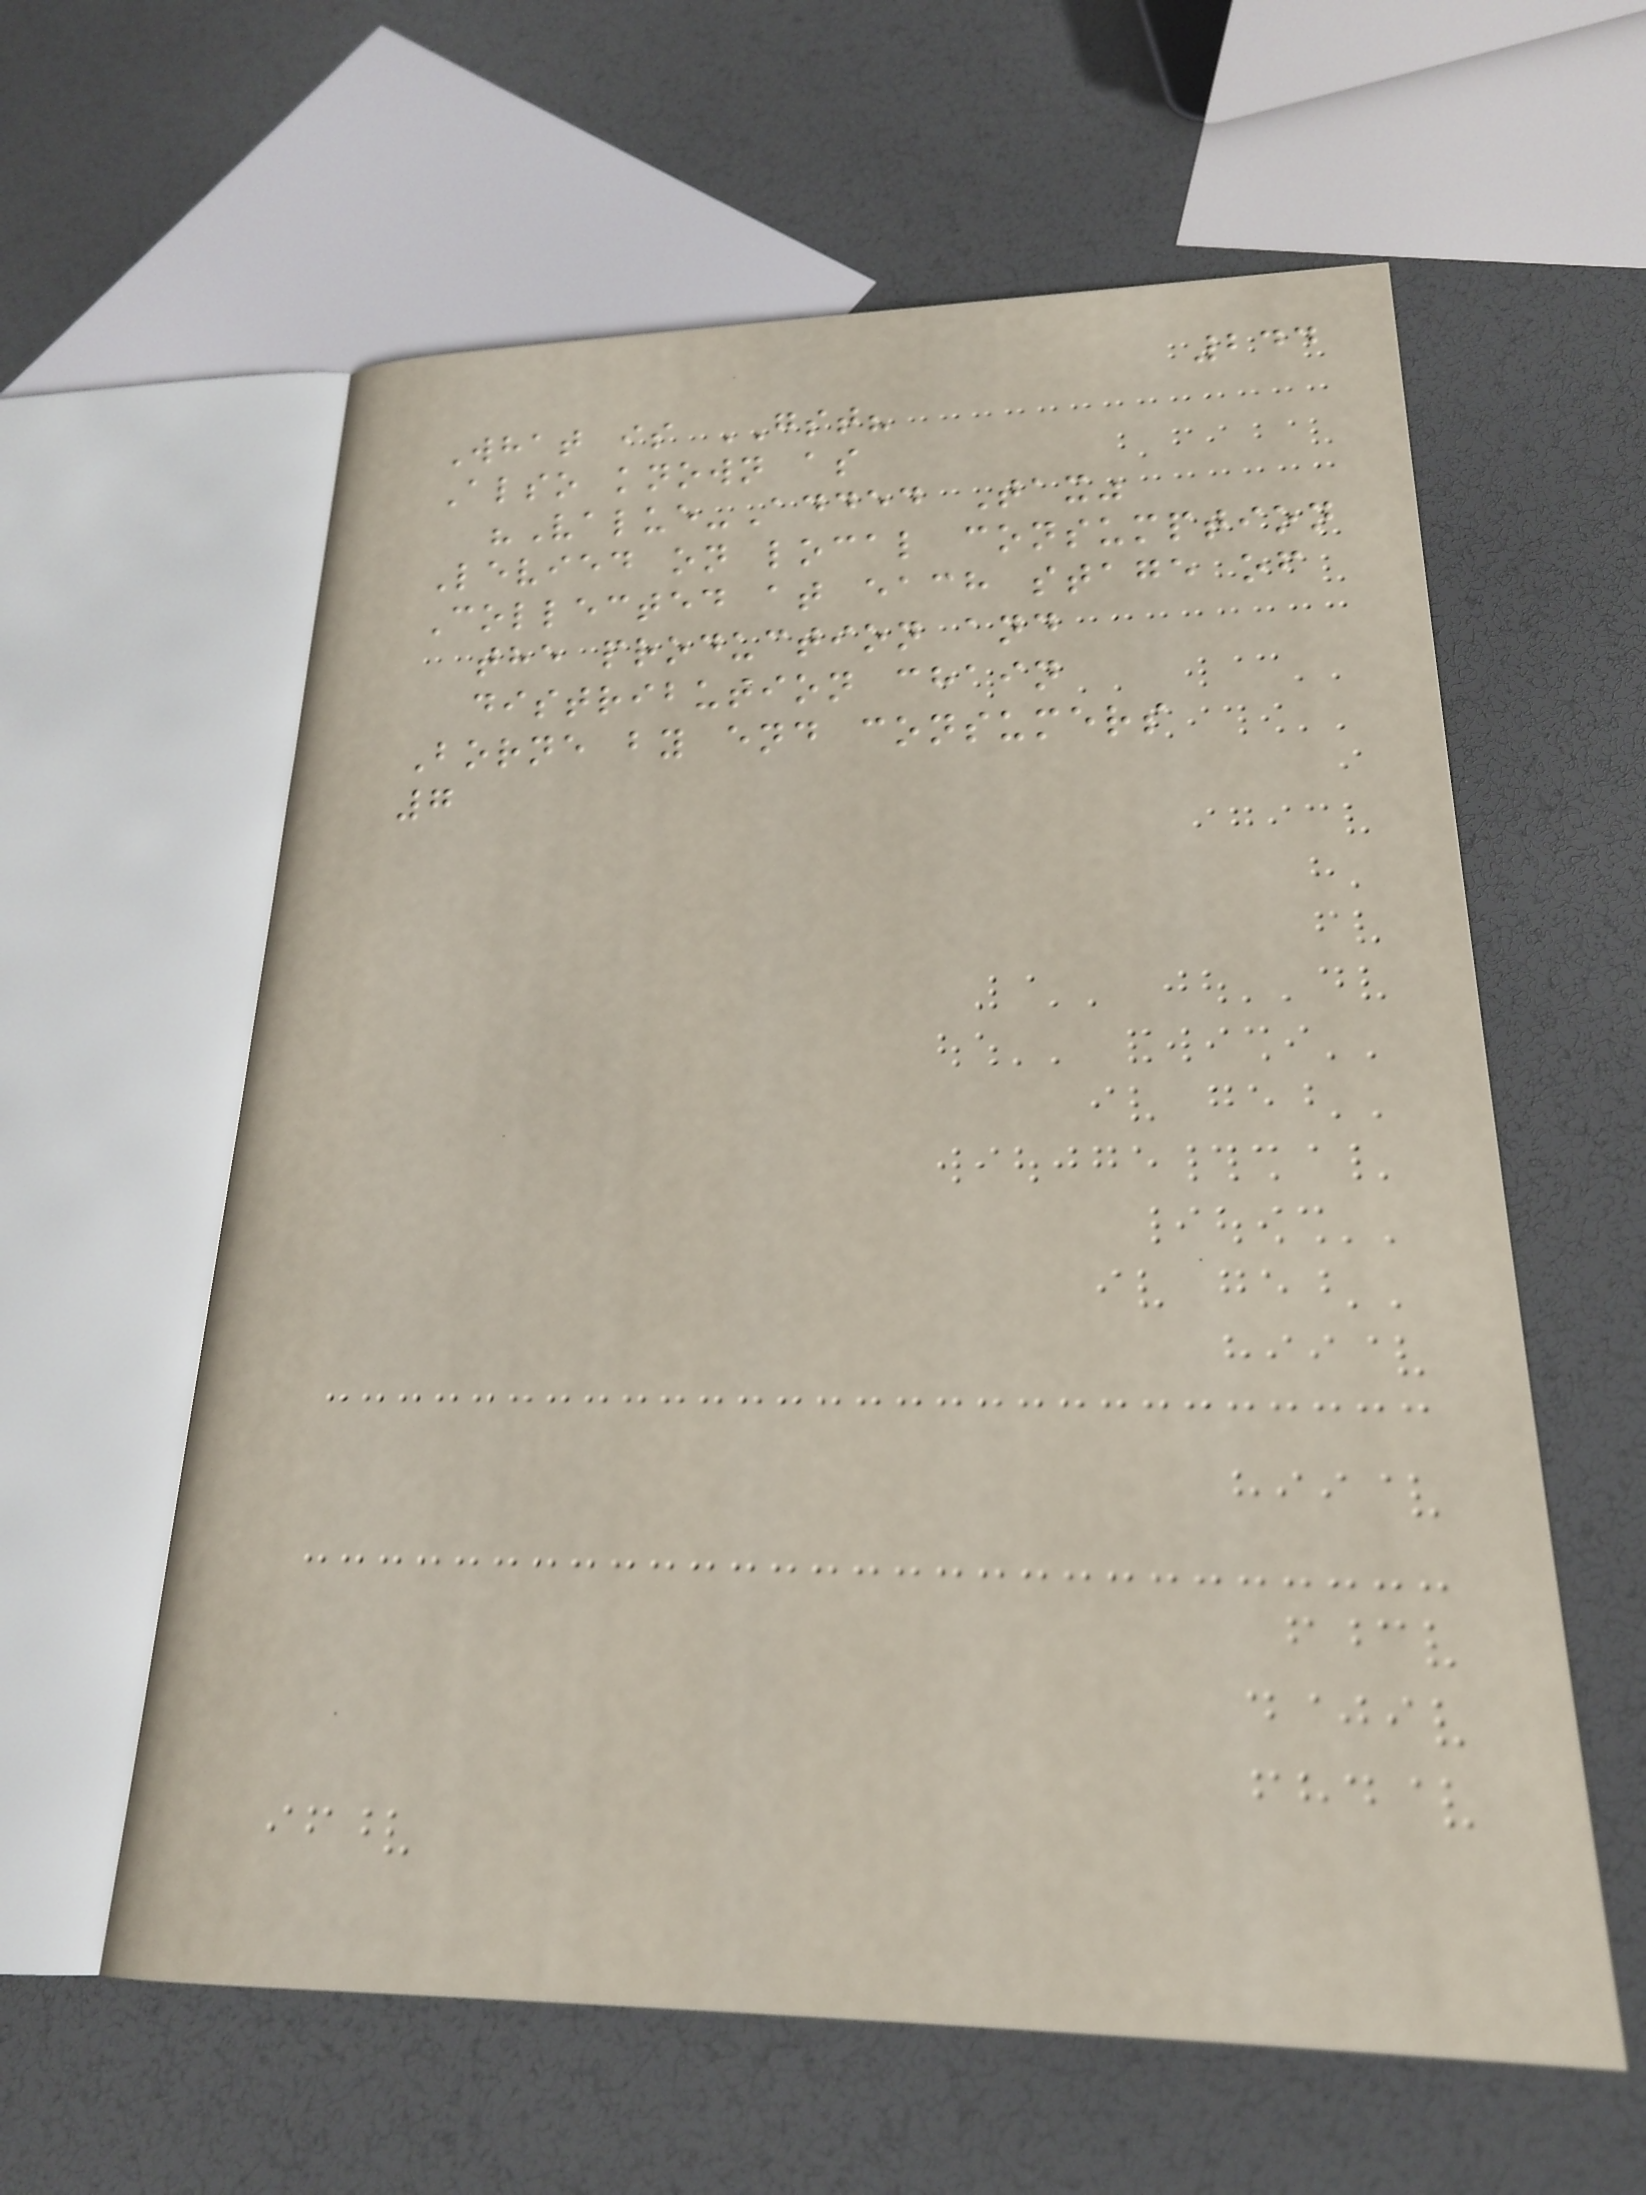244
What is GST?
Also known as
"Value-Added Tax"
Levied on local consumption
Collected at each stage of
the production and
distribution chain
Borne by end consumers
7
